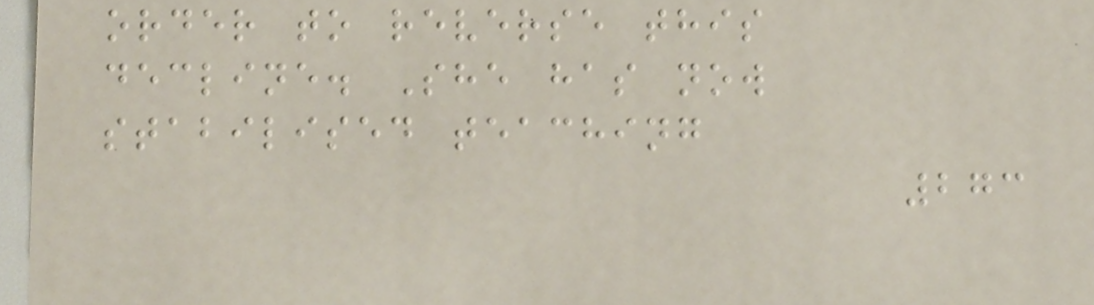order to reverse this
decline. She has now
stabilised teaching
273
